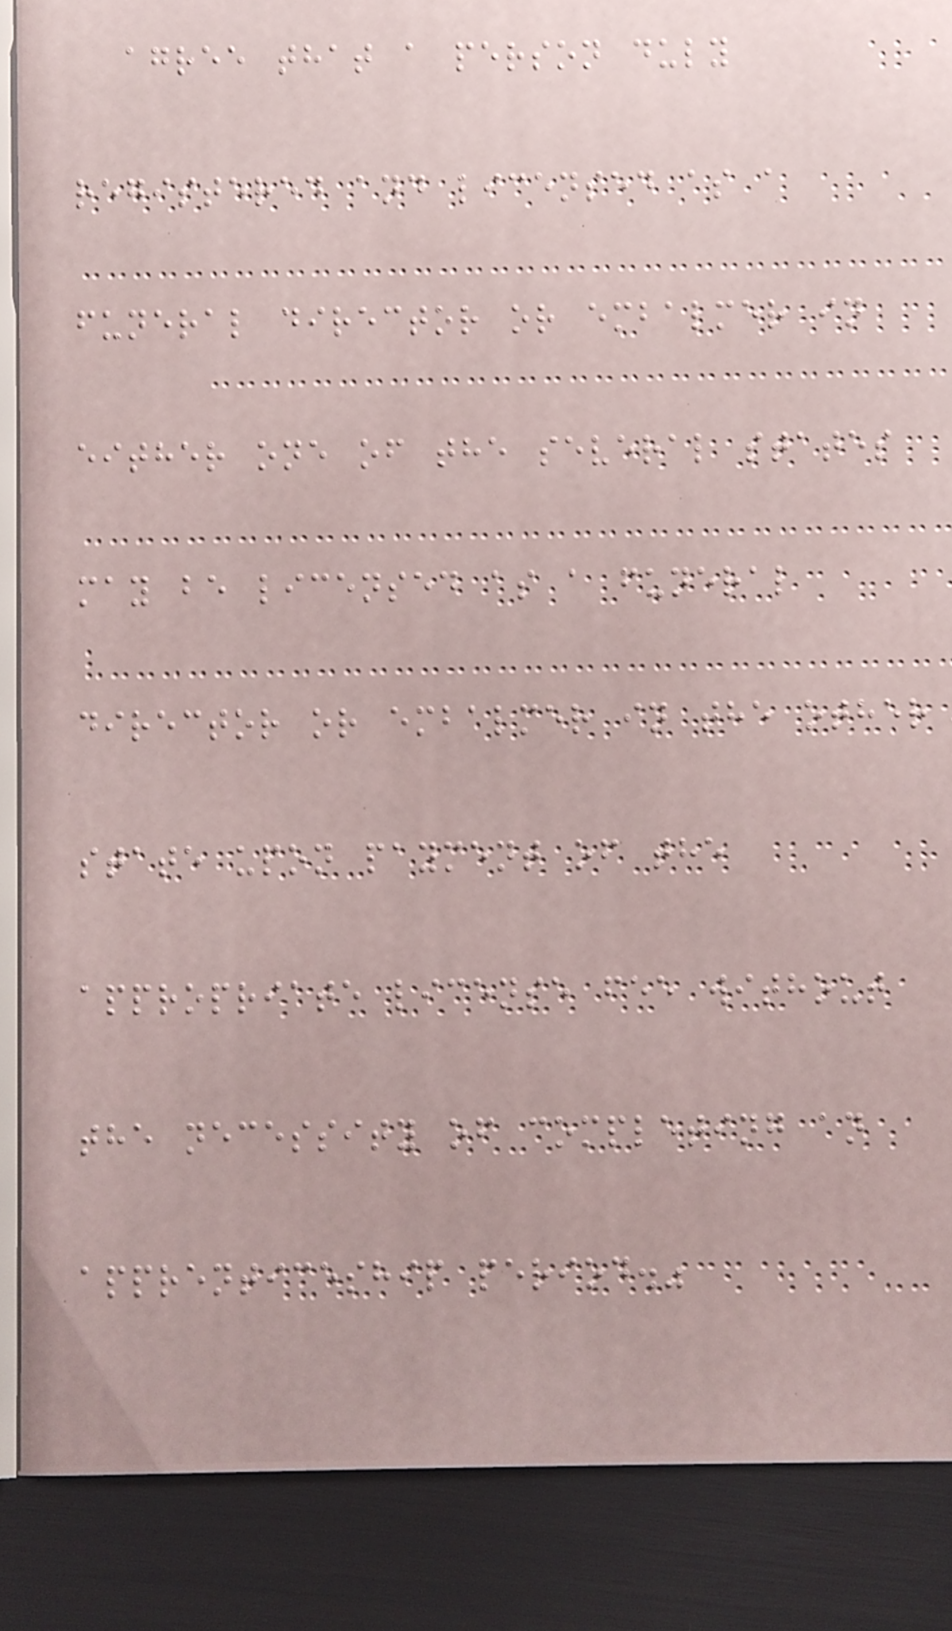agree that a person duly
registered and licensed as a
funeral director or embalmer in
either one of the several states
may be licensed as a funeral
director or embalmer in the other
state upon payment of the
appropriate license fee without
the necessity of completing an
apprenticeship period."
